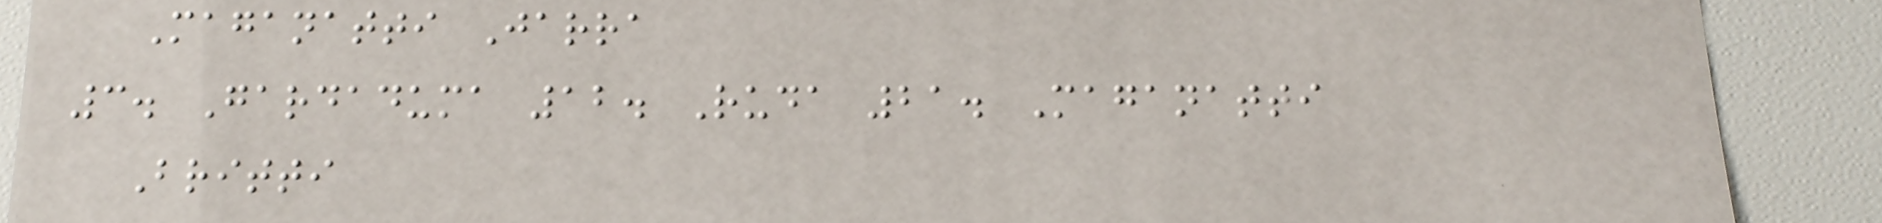Maganatti Jarra
3. Gardaduma 12. Ruda 21. Maganatti
Britti
